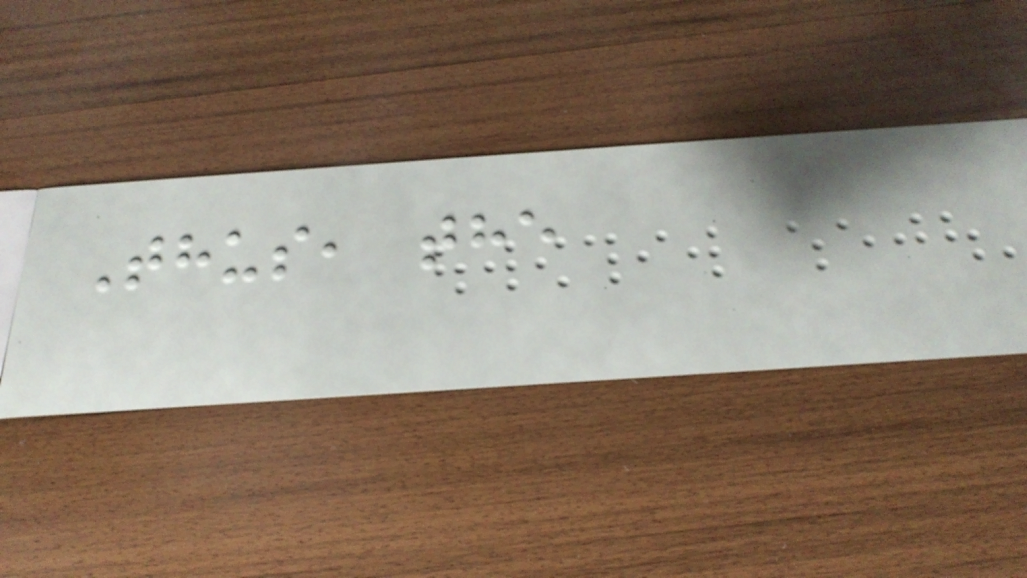Thus, the
